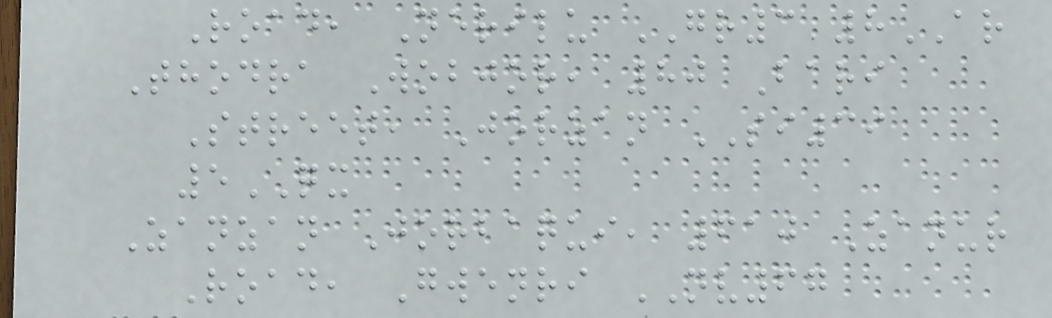Road, Nerilu GR3 8AR
Thodra Wobjor, 80 Bari
Street, Jorzan SI39
5QX
Zanzan Jorbaqui, 610 Zanur
Road, Gwenri NV67
